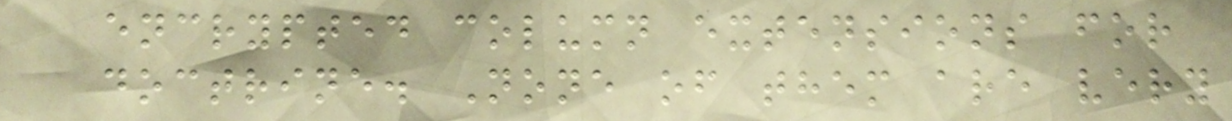encrypted column extensions for
doctrine. None of them are very
